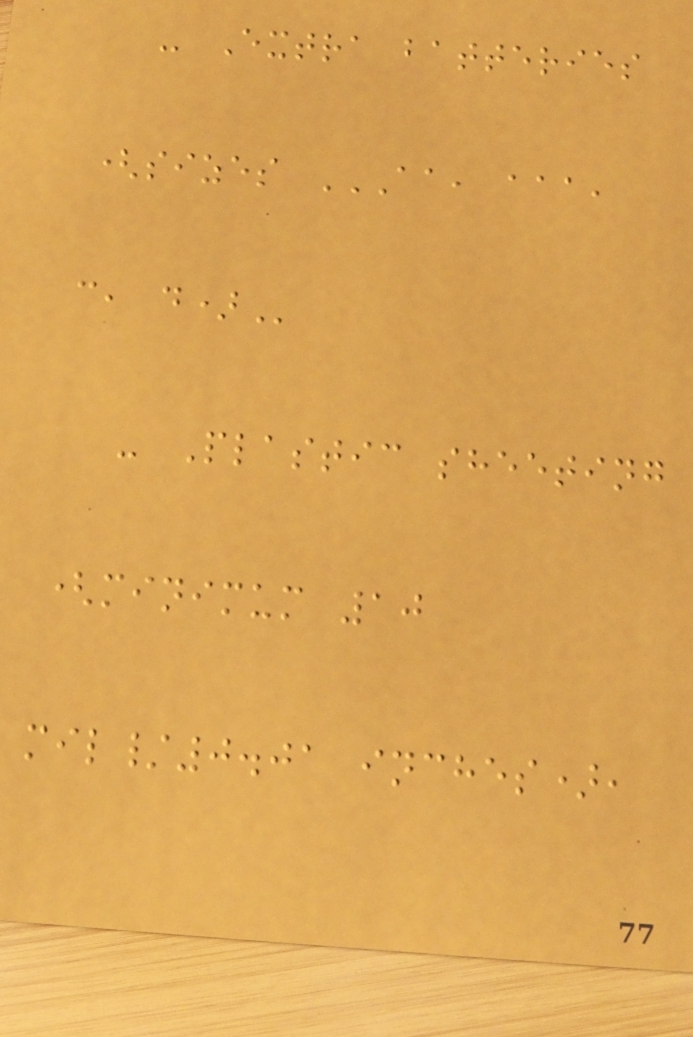- Extra batteries
(sizes AA, AAA,
C, D)
- Plastic sheeting
(minimum 10
mil/0.01 inches),
